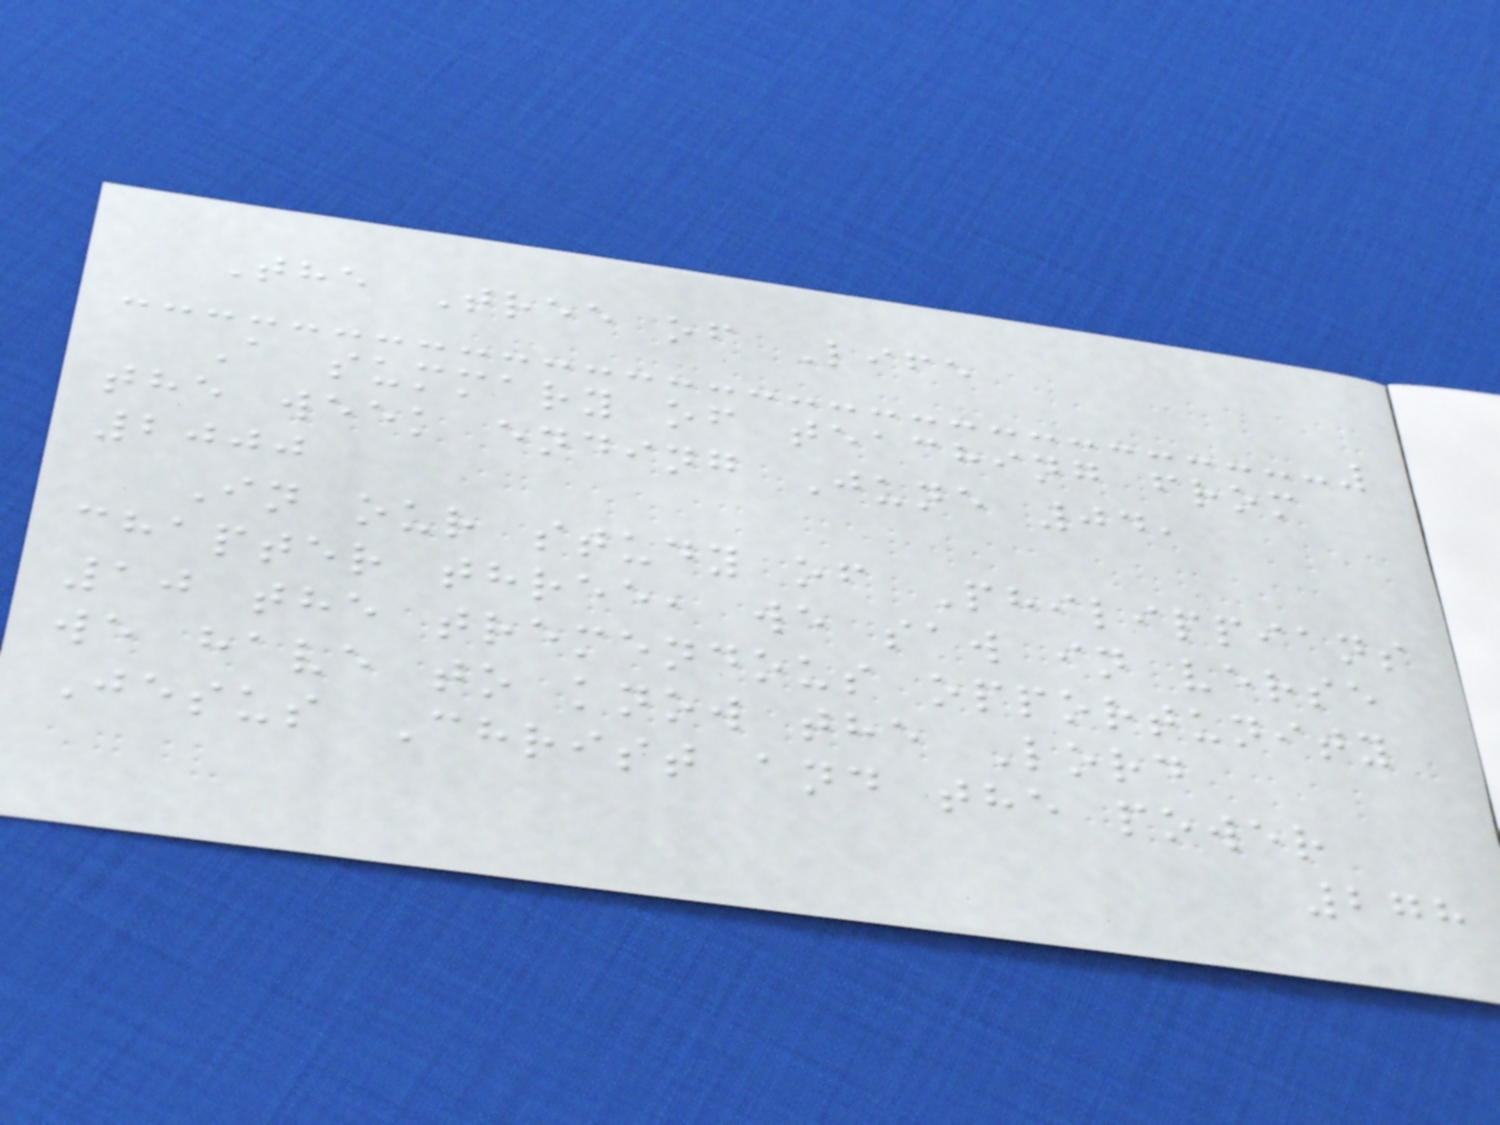The Tree of Life
A summary of teaching from
the week ending June 04,
2000
In our study of Philippians
chapter three, we saw in verse
10 the tremendous opportunity
we have to know the Lord
Jesus Christ and the power
278
